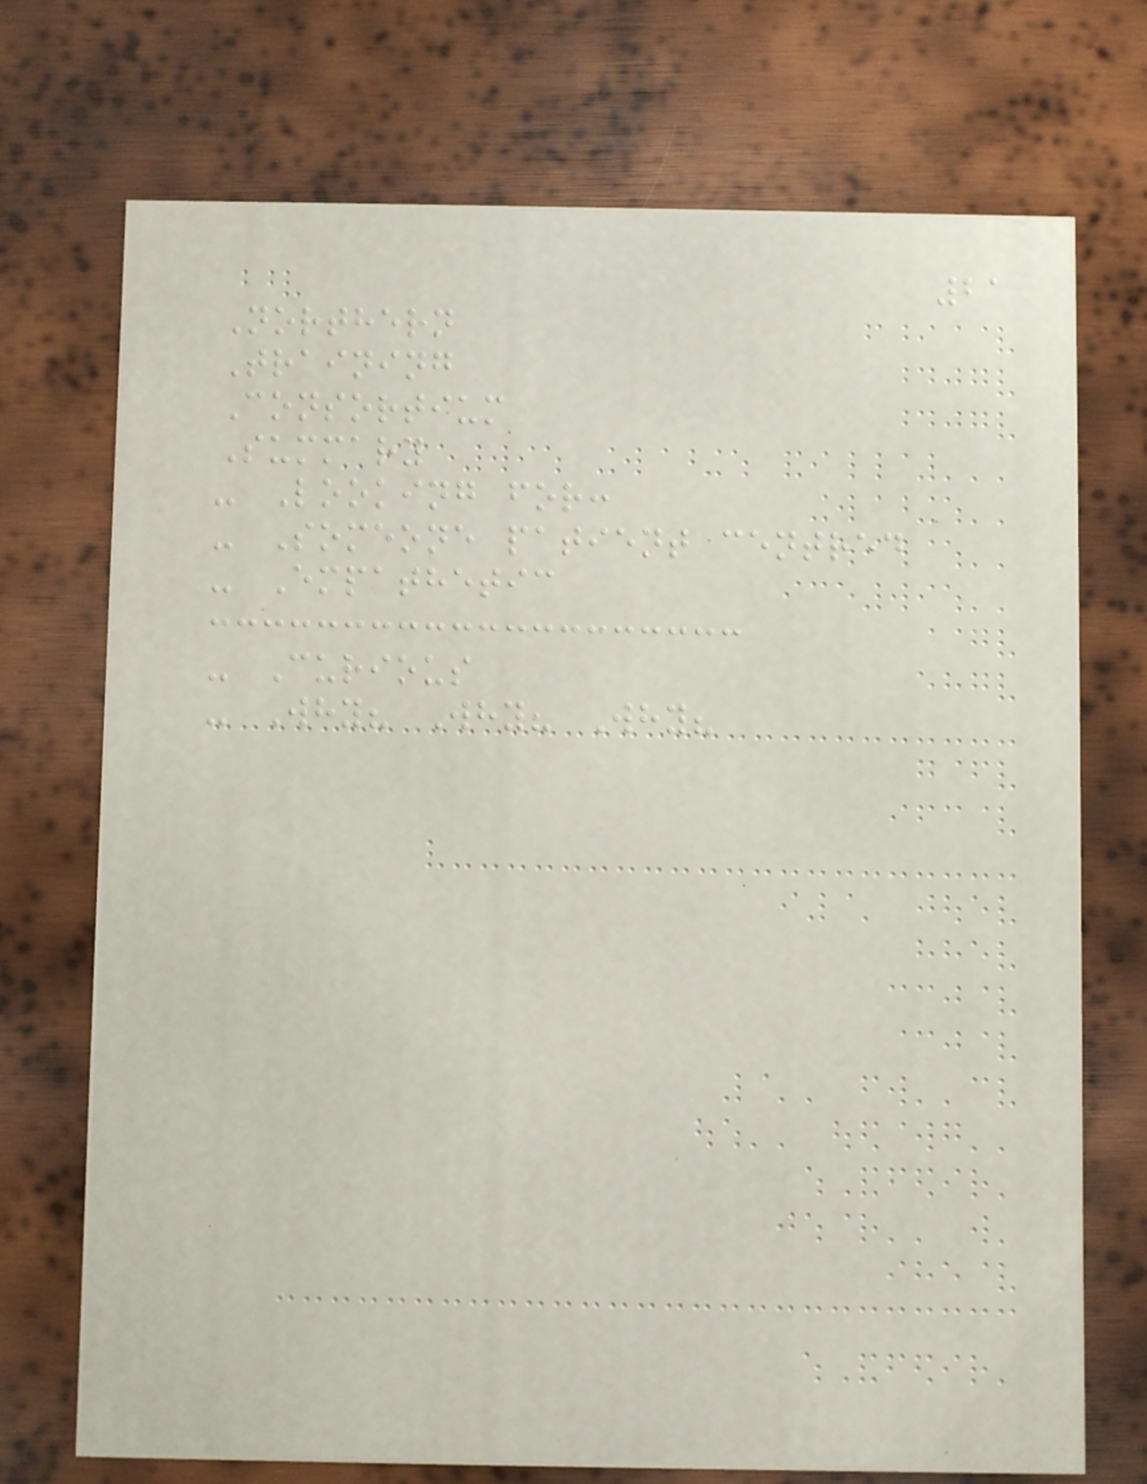21
Northern
Training
Consortium
Summary
- Looking for:
- Someone patient centred
- Empathetic
- Curious
- Why? Why? Why?
